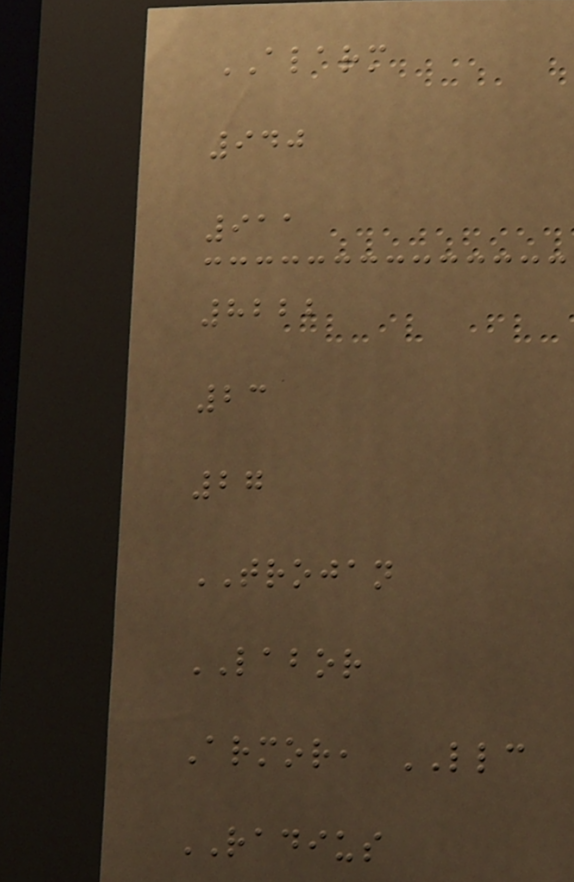ALARM
940
911
8222
23
27
TROJAN
LABOR
Armor, LLC
RADIUS
